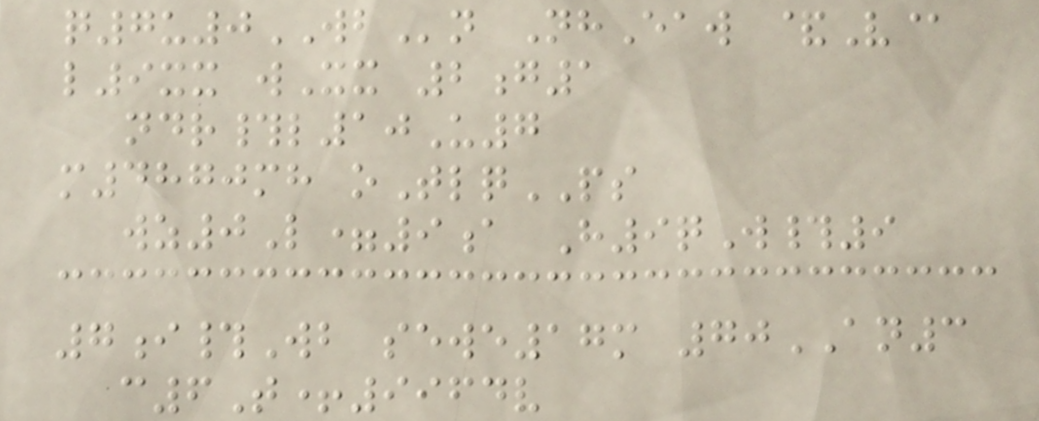q7u0WBn NhEaw &V@
l9xx wXx 2g1
ndr#l10U7
m4870mh oTlqPS
wz0L=9a H9qW#9
7i#Wb sewe17m 70AN3
c6T+9964v
